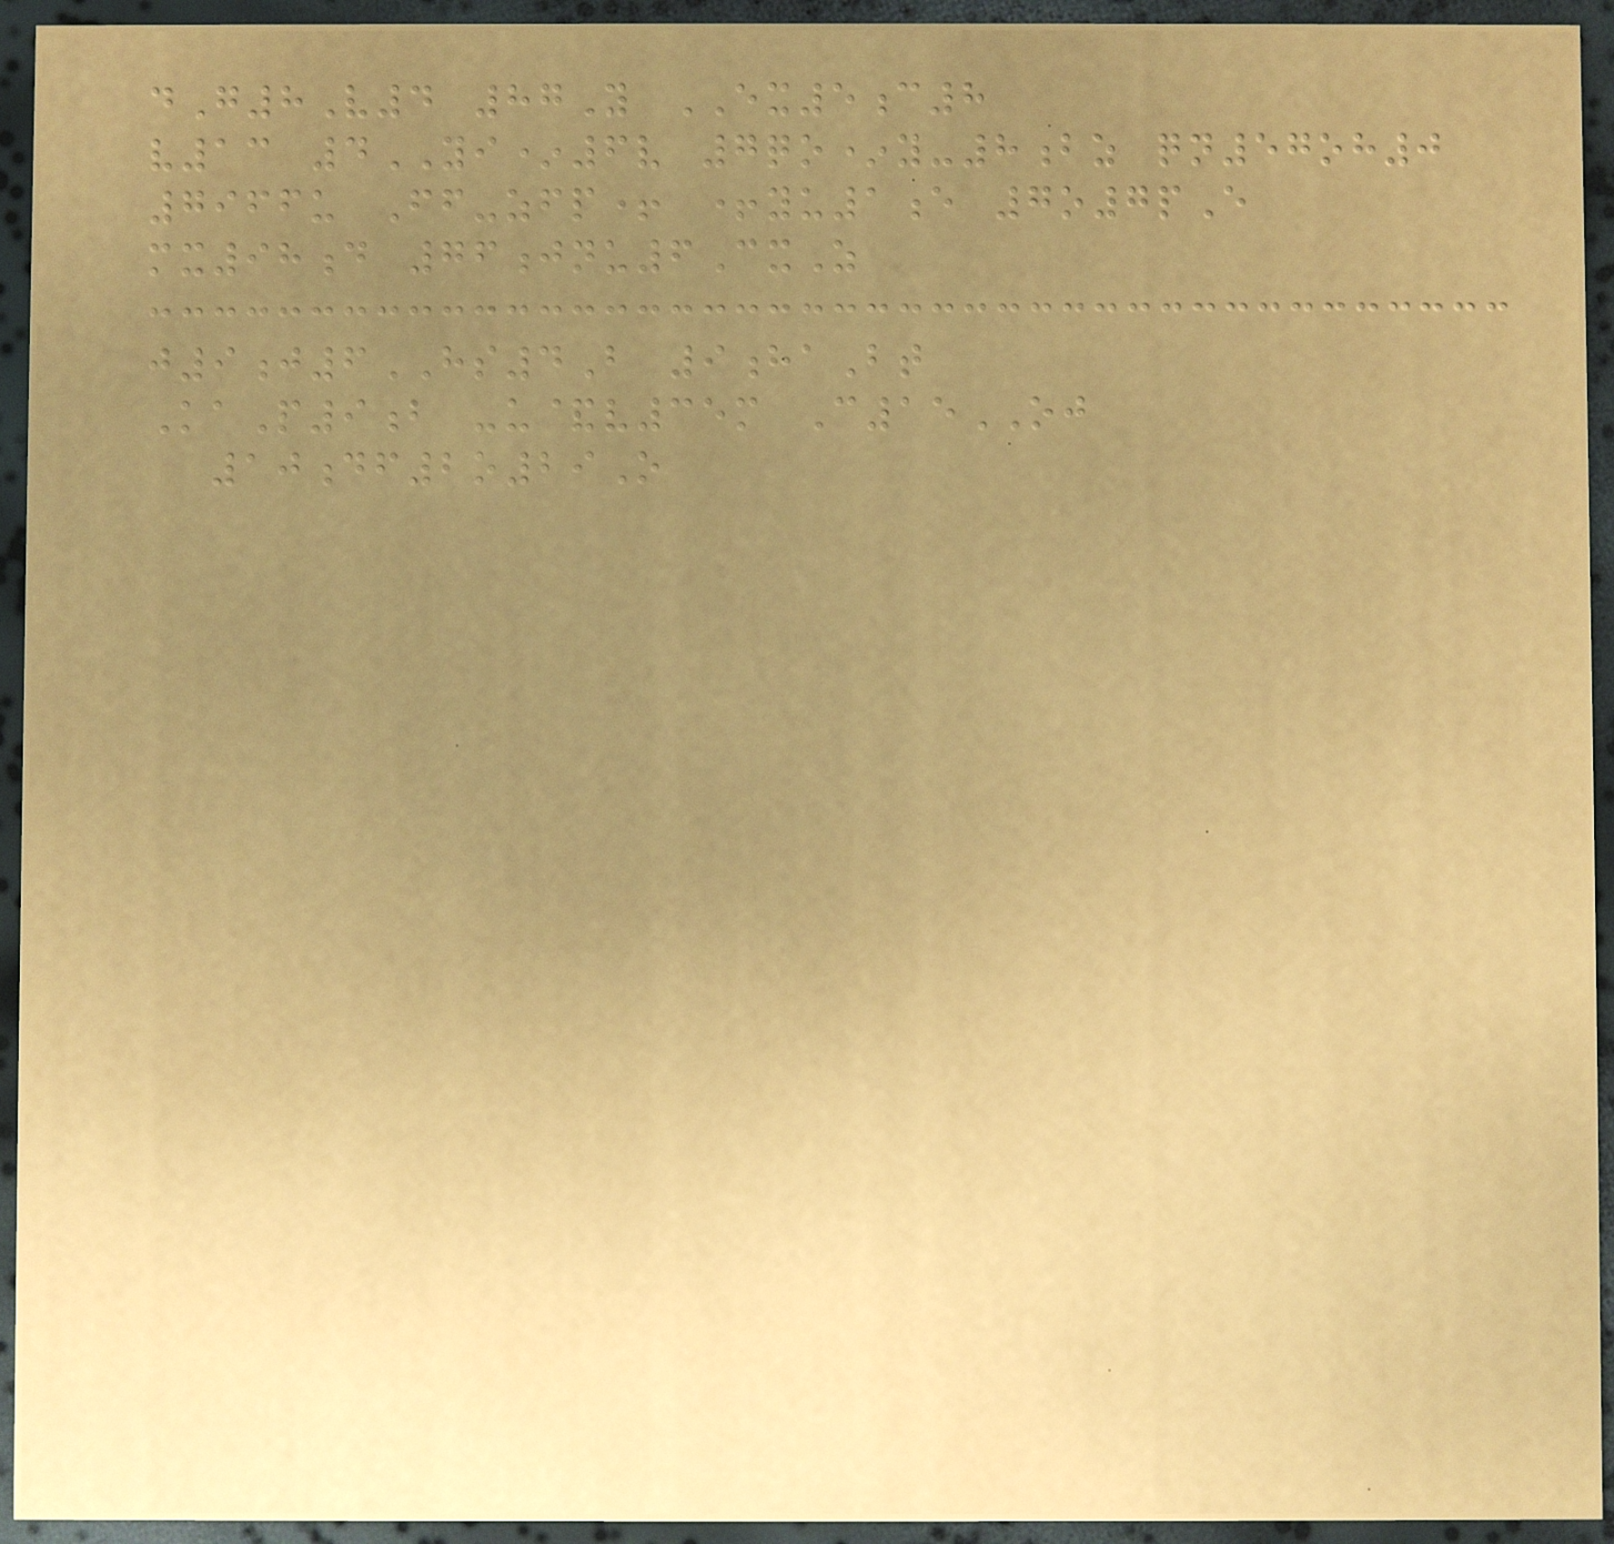dG8V4 87Y EX5c8
v13 4YI*6v 7qo*y-8bz qn57oh0
7966u Ff-zfp+ +yu1e 7o7pE
mx98d 76jnu6CxZ
j9j6HS4B 9haBt
KaP9b -u&v35m C15OJ
10df2o29O
